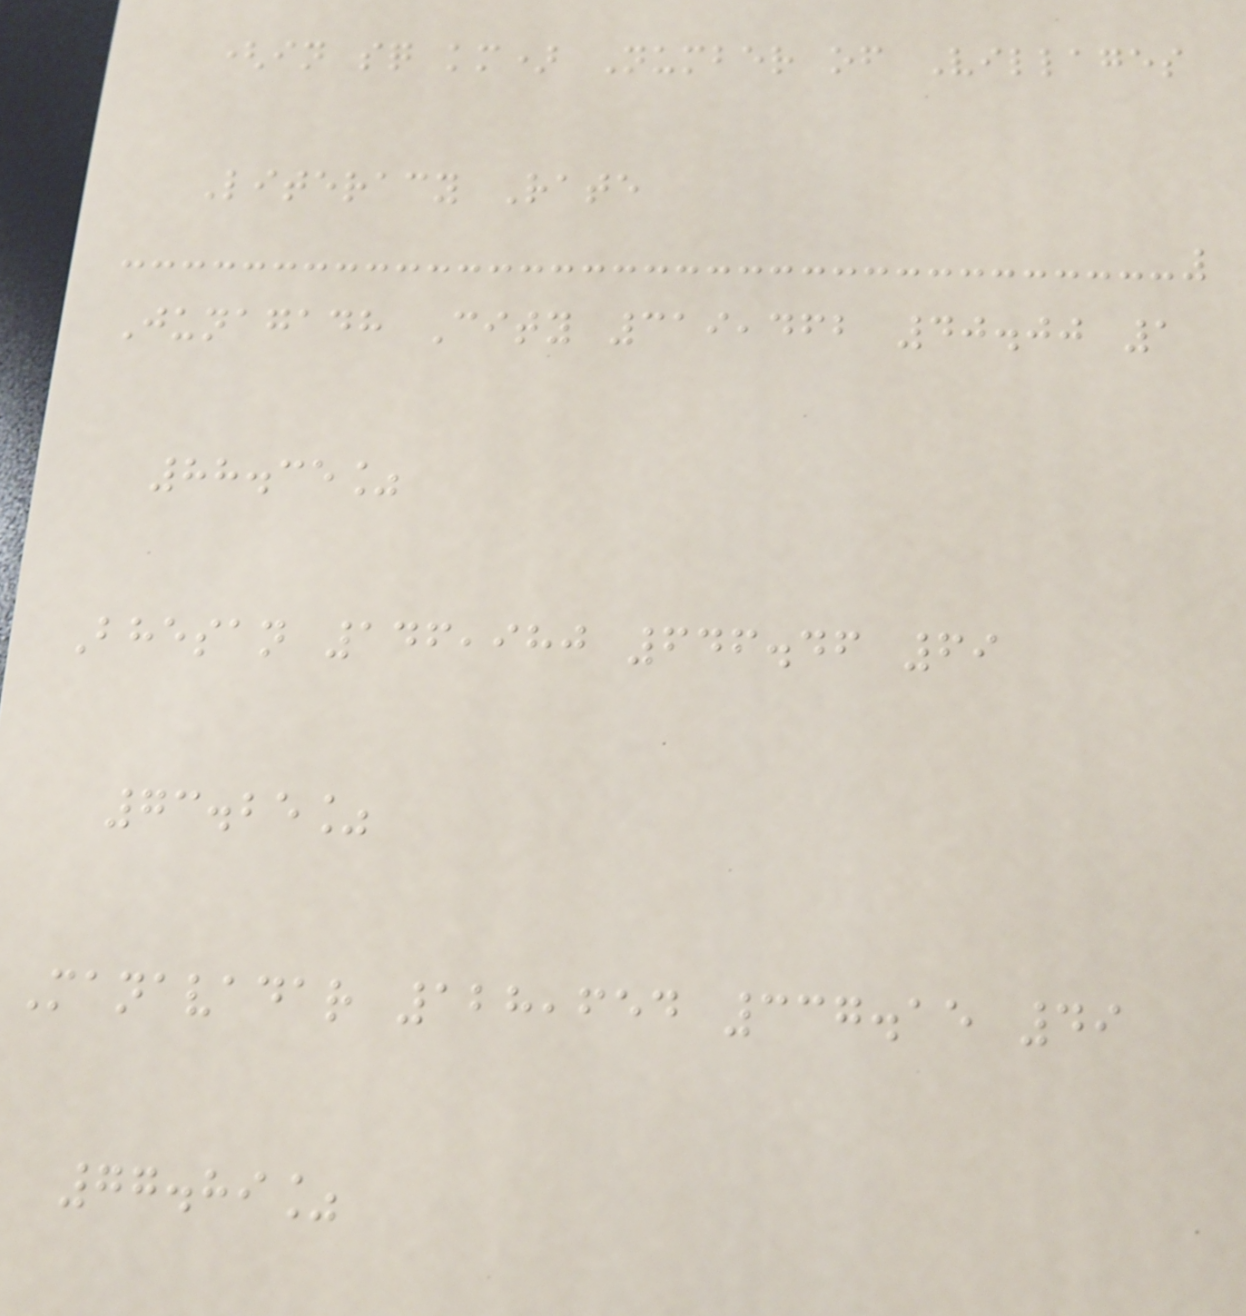(in sq km) Number of Villages
Literacy Rate
Junagadh City 319,462 40.00 1
88.35%
Bhesan 146,980 646.46 69
73.25%
Manavadar 128,654 337.15 49
77.89%
